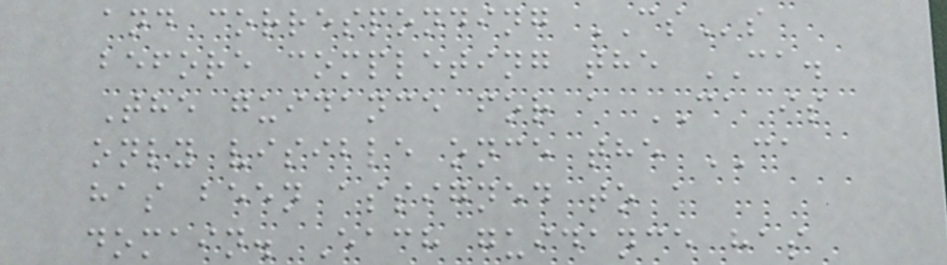and corresponding CSs
before completing the CA.
The guidance for a CA is
only visible once the CA
has been assigned to a
domain. Each guidance has
